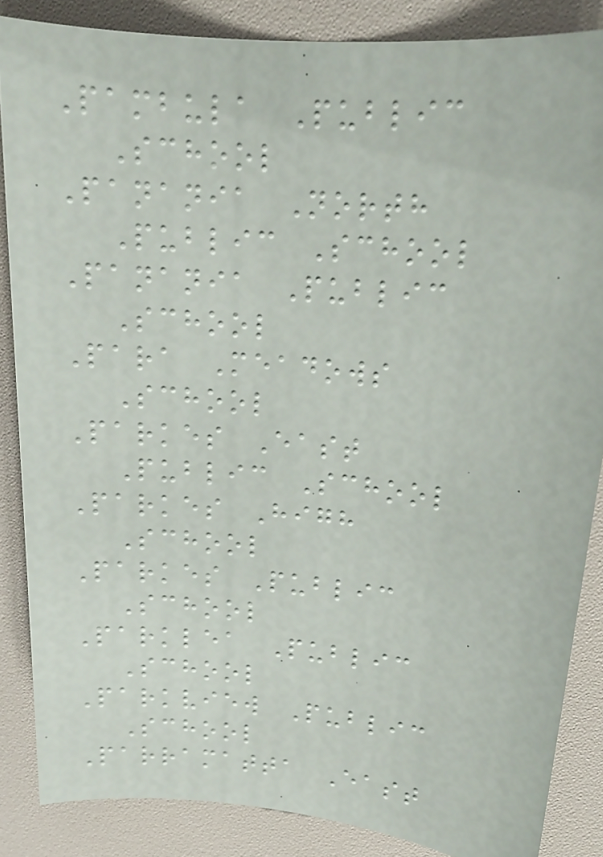Pambula Public
School
Panania North
Public School
Panania Public
School
Para Meadows
School
Parkes East
Public School
Parkes High
School
Parkes Public
School
Parklea Public
School
Parkview Public
School
Parramatta East
